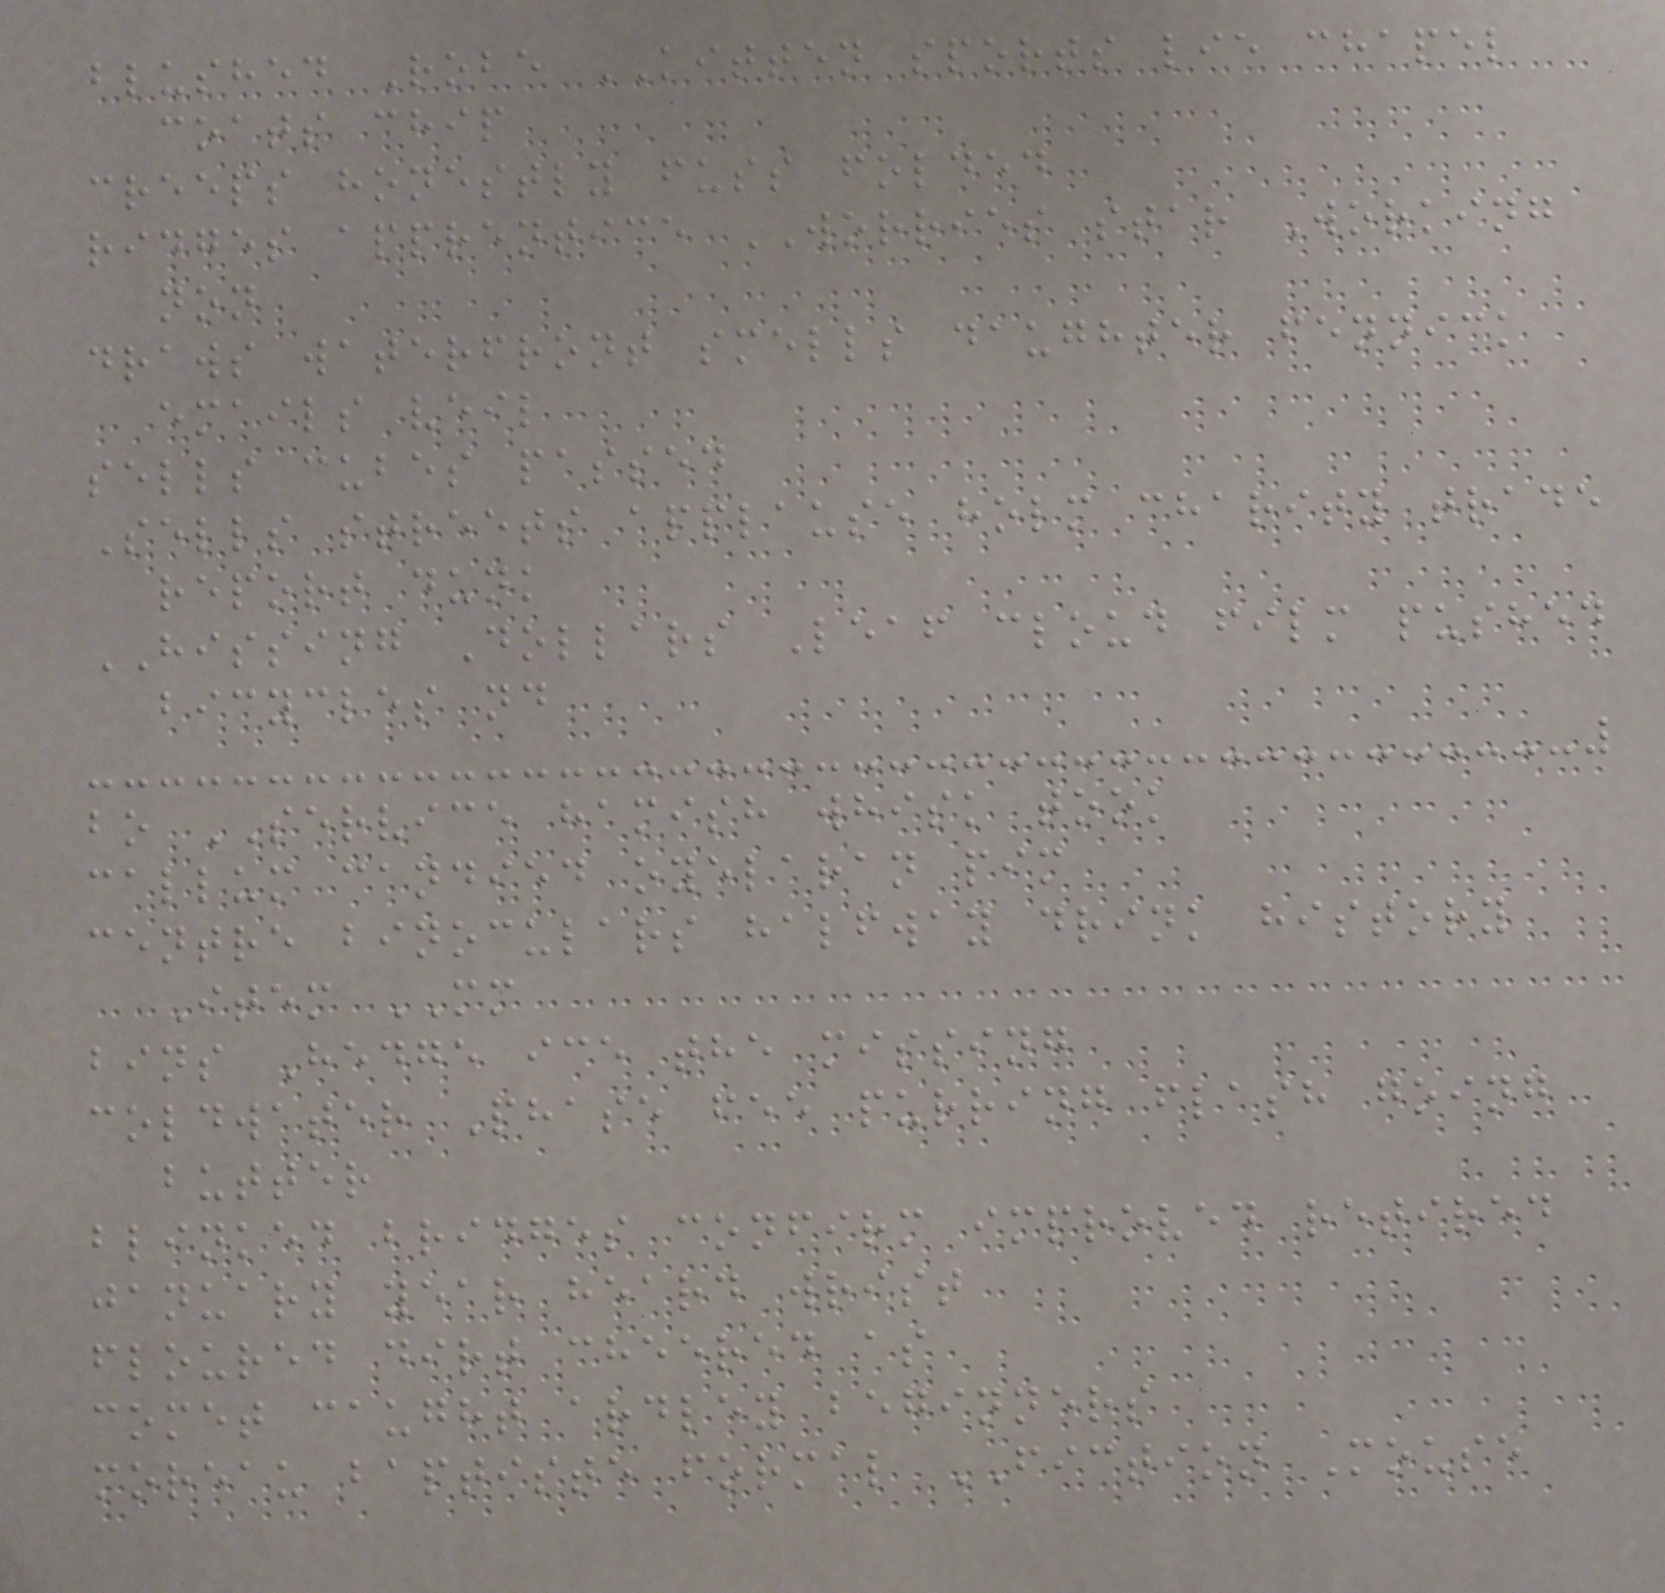blushed Robe KITTEN sports lie chapel
coats chip
creeps honestly fuss folded
ridges apprentice WORRIES star Working
non
draws waterfront smells daughter fennick
emails veil
sells cubes passed
Sells streets applause holm charity trade
report dunk
HISSING Dollars Leaf cloud film pushed
bicycles nd
bo SERVICE hamish whisk took
callum candied oyelaran pim
centre binoculars halfway drink history
Item MM
bins Hedge ice the missing
coldwater Phase fee purring flash going
butter
blinked bridges confirm improved retired
january year heard wrist
floured dirt cheered as
comet caught ardley beginners
moreau baptiste formal FICTION Mouse
